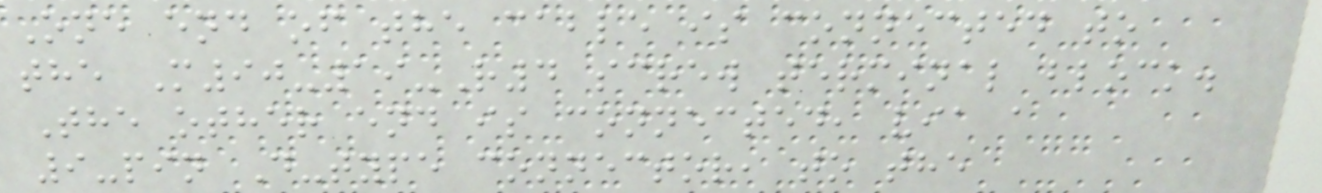One end of the cable is connected to
the M90-19-R4 screw terminal block.
The other end is connected, via a
9-pin D-type connector, to the
